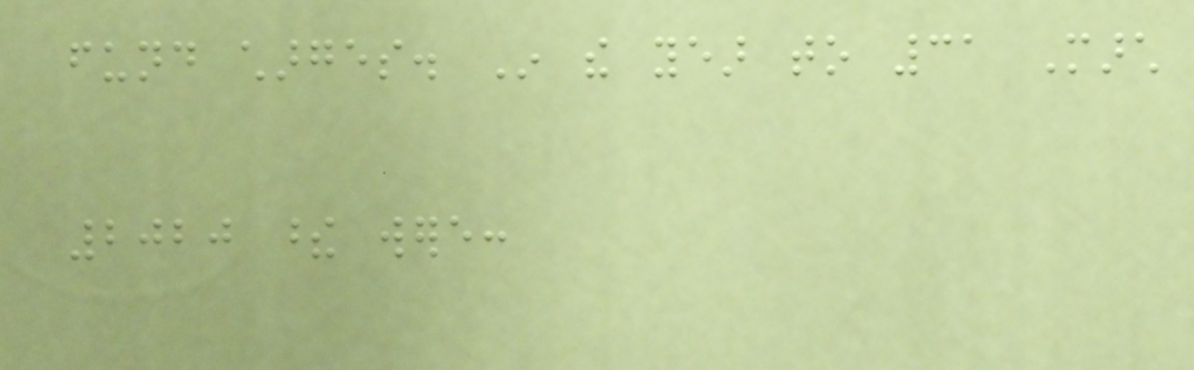fund charges. In the year to 31 March
2020 these were:
